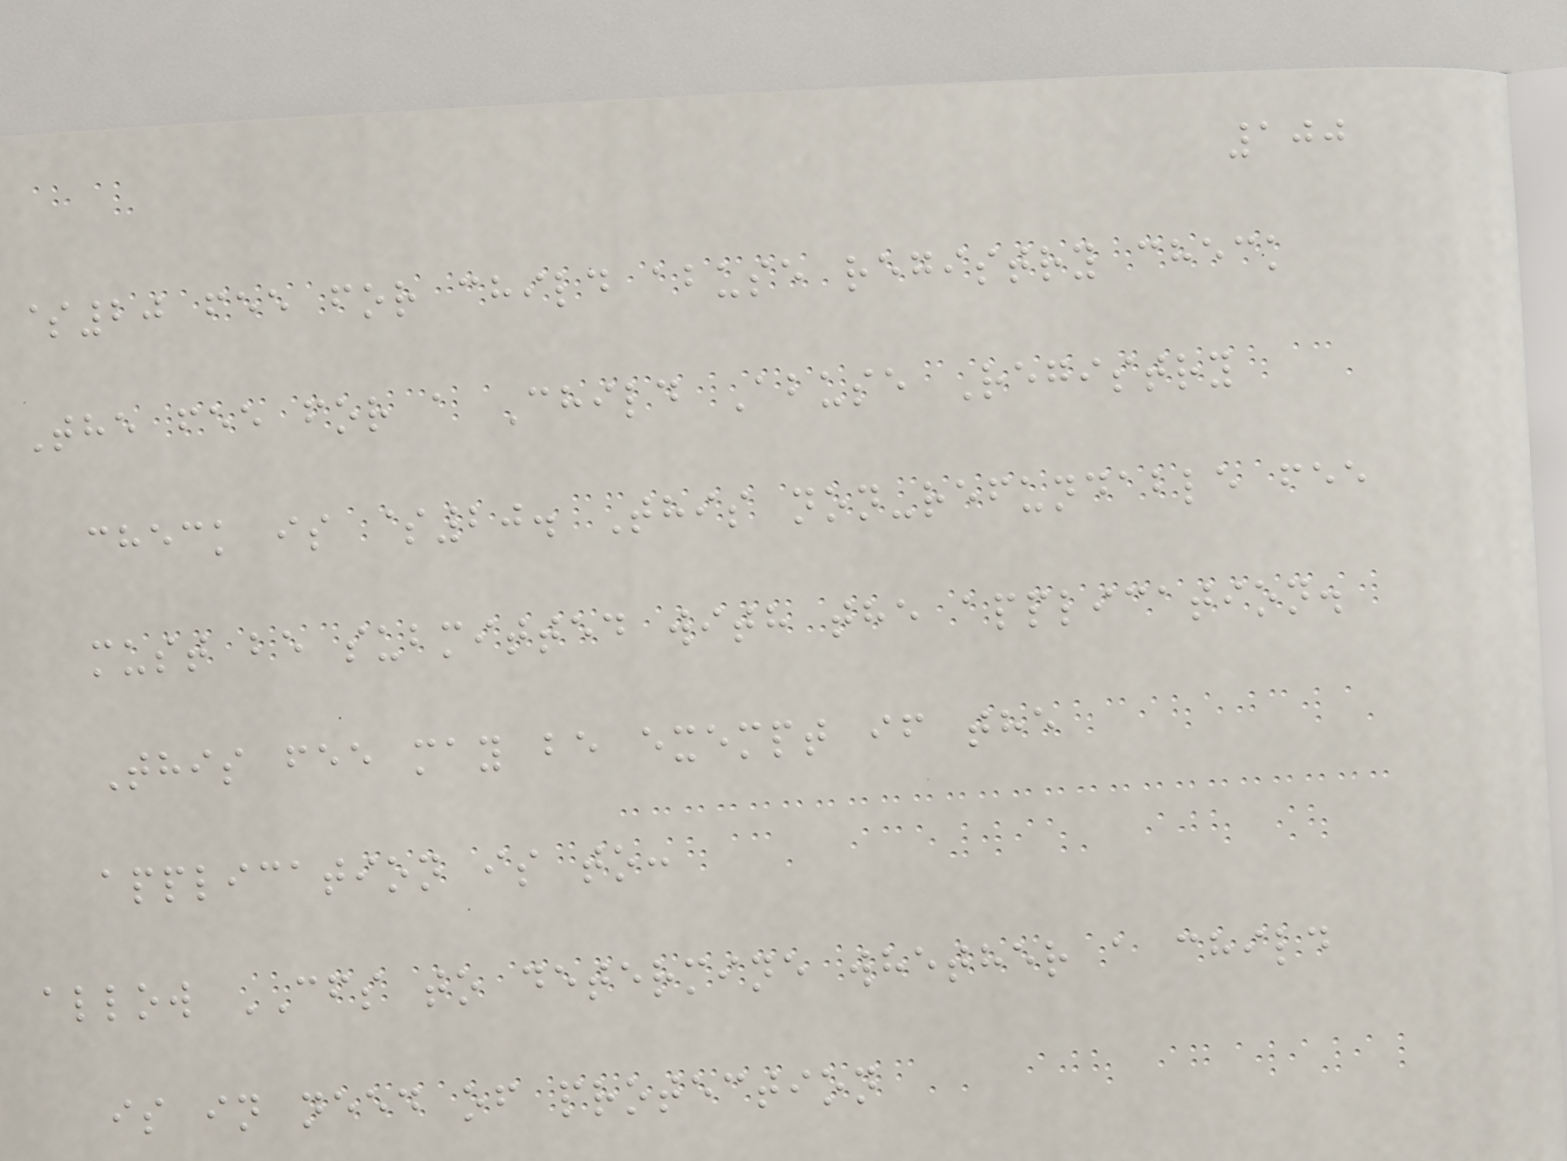100
$20 fee for child abuse registry check
The fee for a Child Abuse Registry
check is $20. This non-refundable fee
must be submitted with the application.
This fee may be exempt if the
application is to:
allow CFS to determine whether a child
is in need of protection
